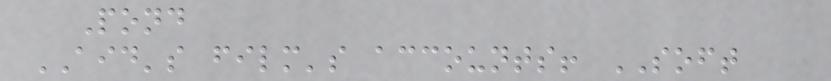Pond
AID's film's accounts! SOFT
